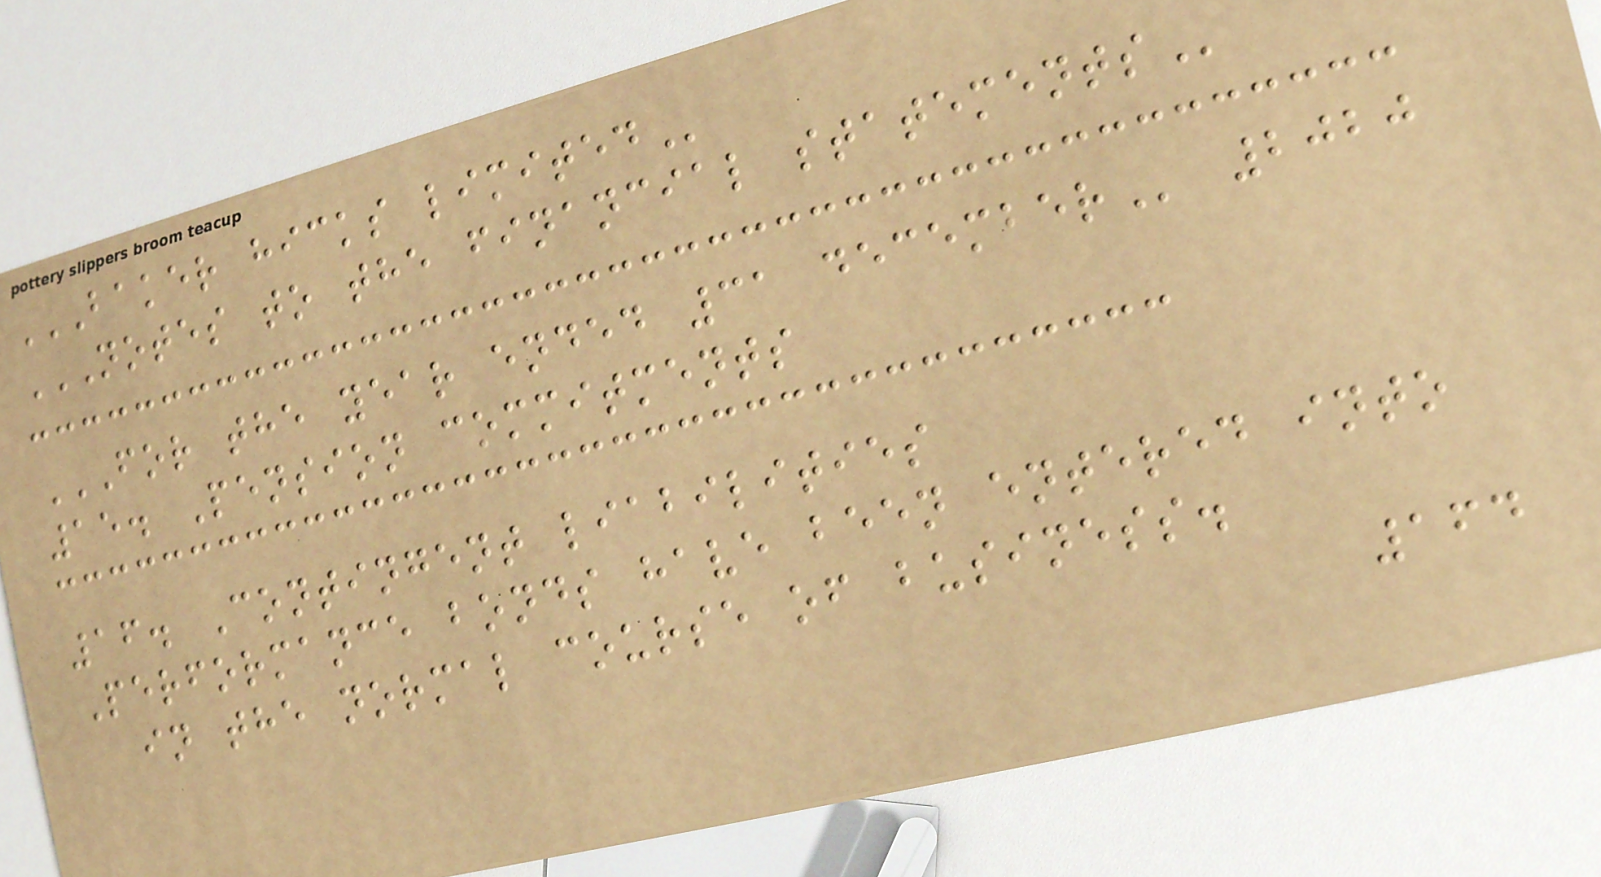BAKER HICKS LIMITED
NOTES TO THE FINANCIAL STATEMENTS
FOR THE YEAR ENDED 31 DECEMBER 2020
15. Pension commitments
16. Contingent liabilities
Performance bonds have been entered into
in the normal course of business.
164
